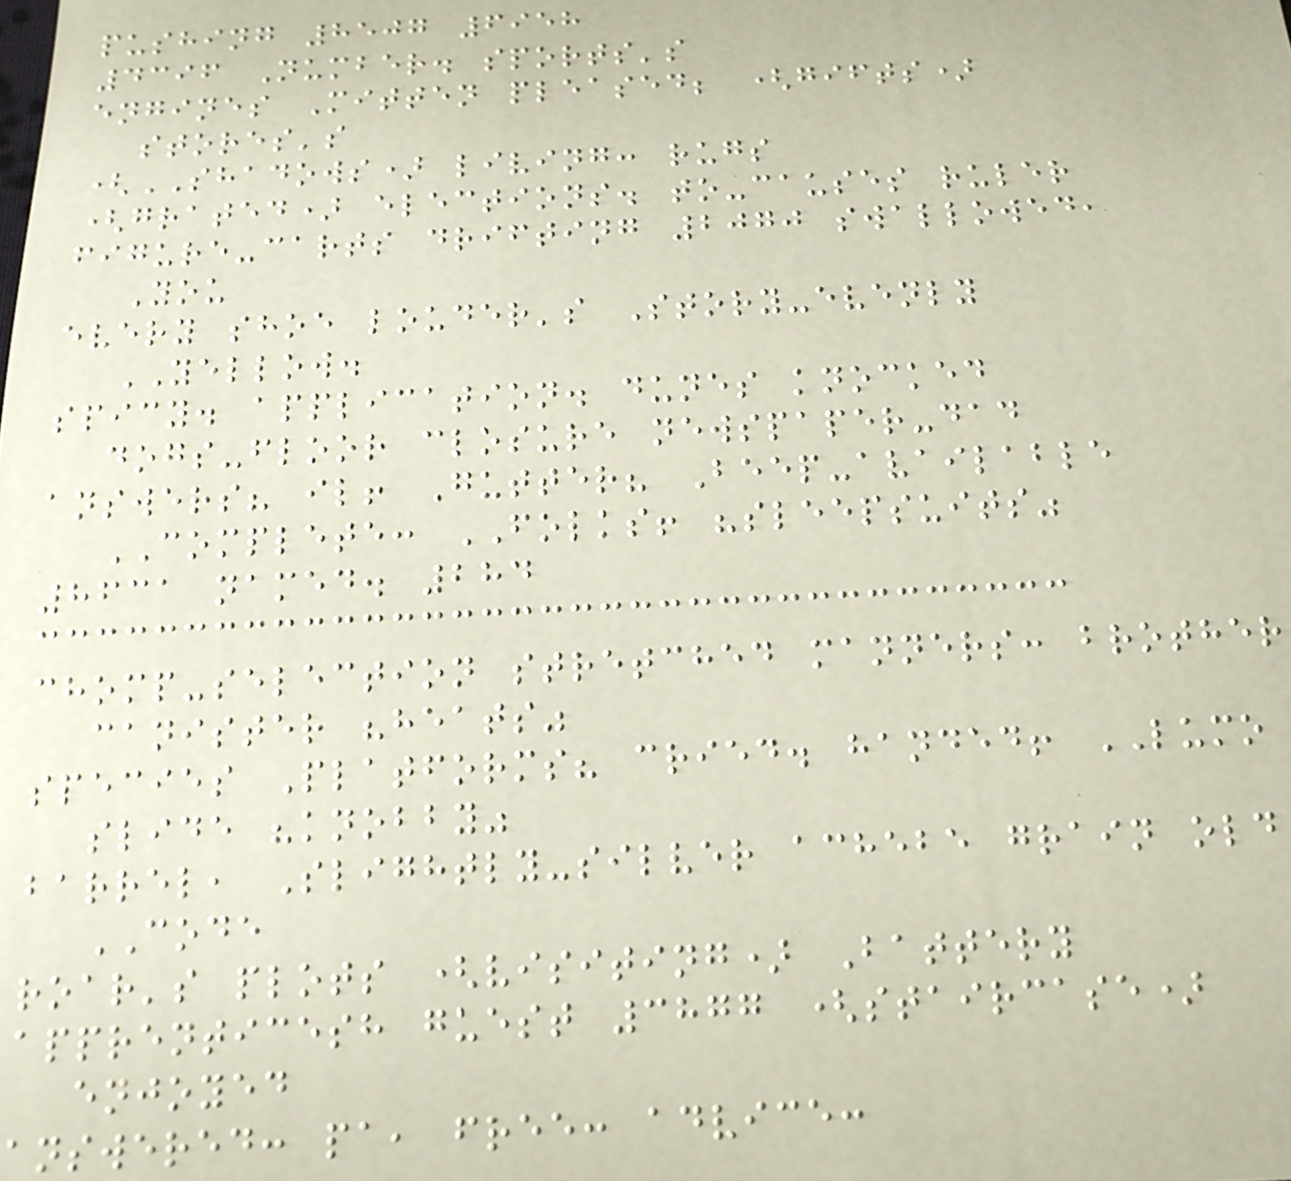pushing 8507 6958
4396 Number. sports's
engines Mitten pleased; (gifts)
stores's
(SHADOWS) living: rugs
(grated) elections. to-causes ruler
figure-carts drifting 2070 swallowed,
You
every shoe louder's Story-evenly
YELLOW.
spicy. application. dunes knocked
dogs-floor closure newspaper-dad
answers? il! Gutter? Beep-available
COMPLETE: FOLKS! "sleepsuits"
8631 named. 284
chomp-selection stretched manners: brother
canister "heats"
species Platforms? cried. handed! LUMO
slide "knobby"
barrel, Slightly-silver achebe grain old
CODE
roar's plots (visiting) Battery
apprenticesh guest 3877 (staircase)
enjoyed
answered: pa, free: advice:
